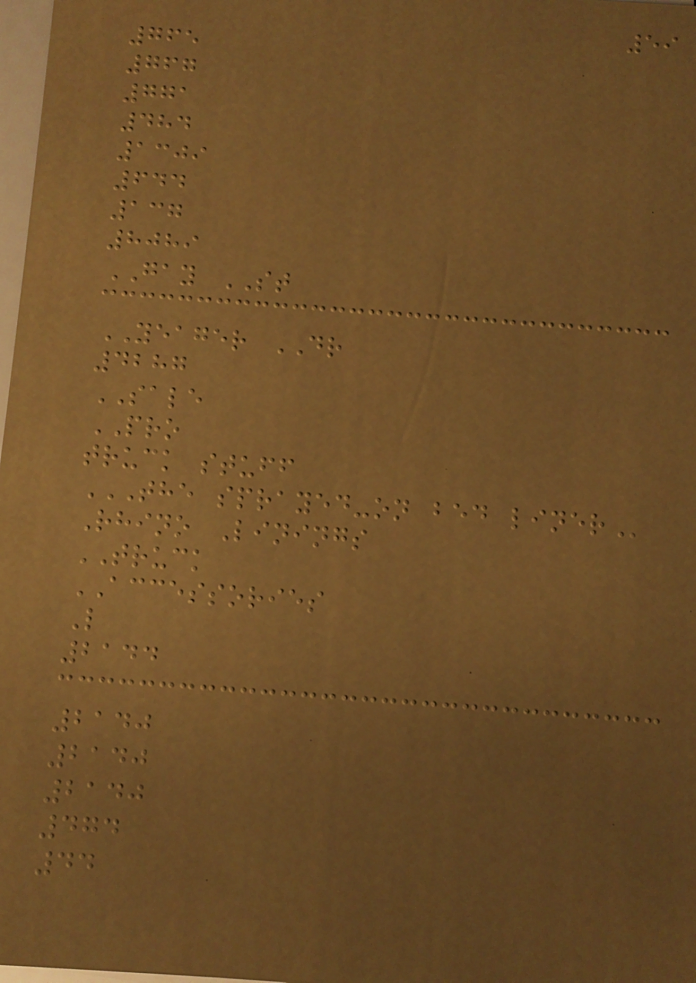59
765
767
771
484
1309
644
137
8089
GAY ST
YEAGER DR
4287
SALE
PRO
truck stuff
THE SPRAYED-ON BED LINER
Rhino Linings
TRUCK
ACCESSORIES
L
2144
2140
2140
2140
474
44
